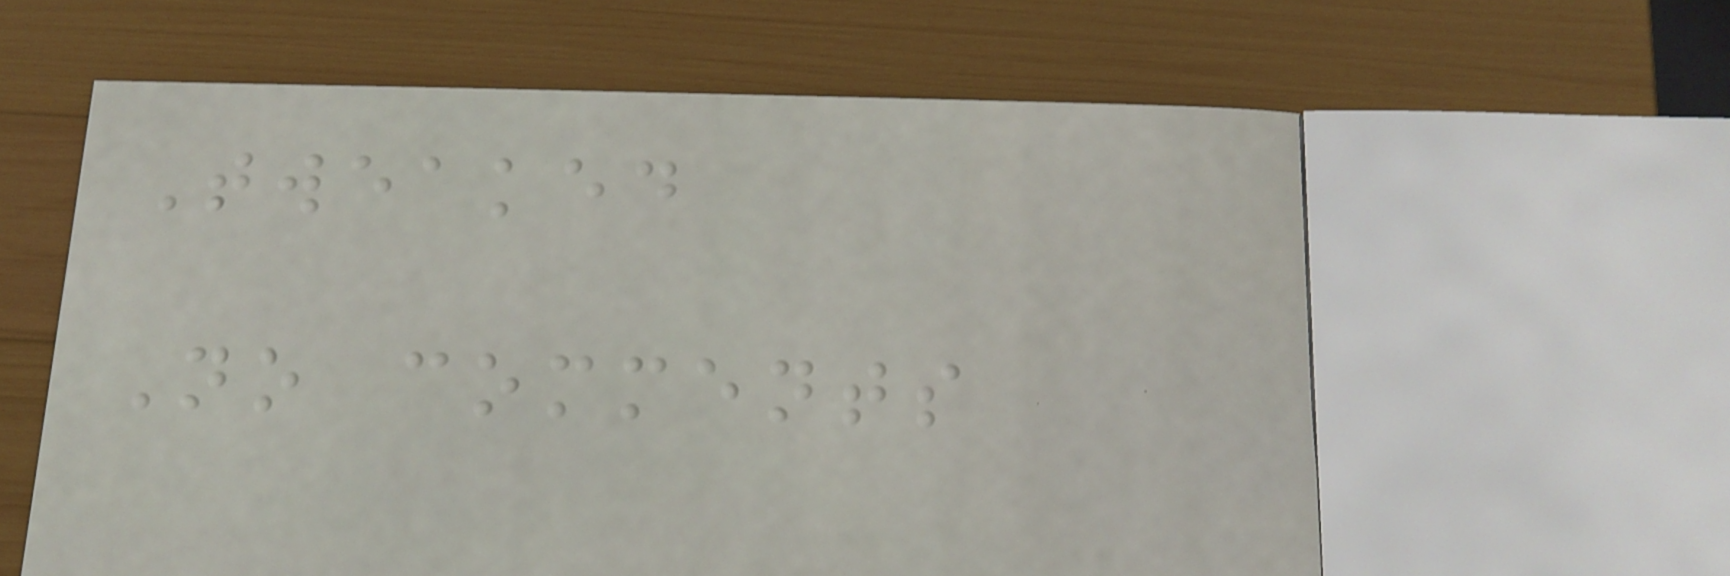Tweaked
No comments
